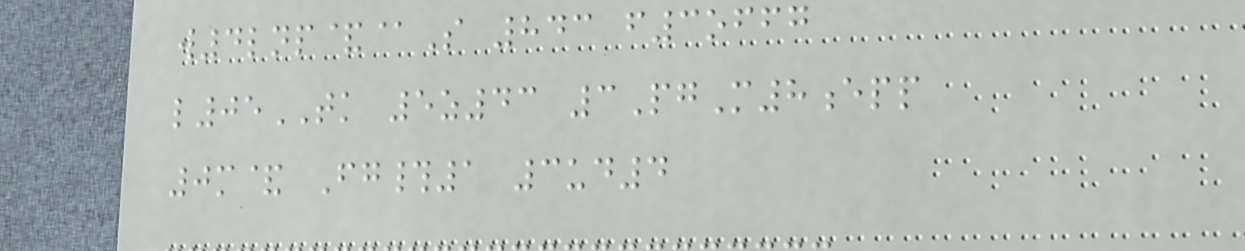w4lnp&@S 843 f3offg
l05TK 5z43 3PgM8epp
0m& Fg#1 3ud4
